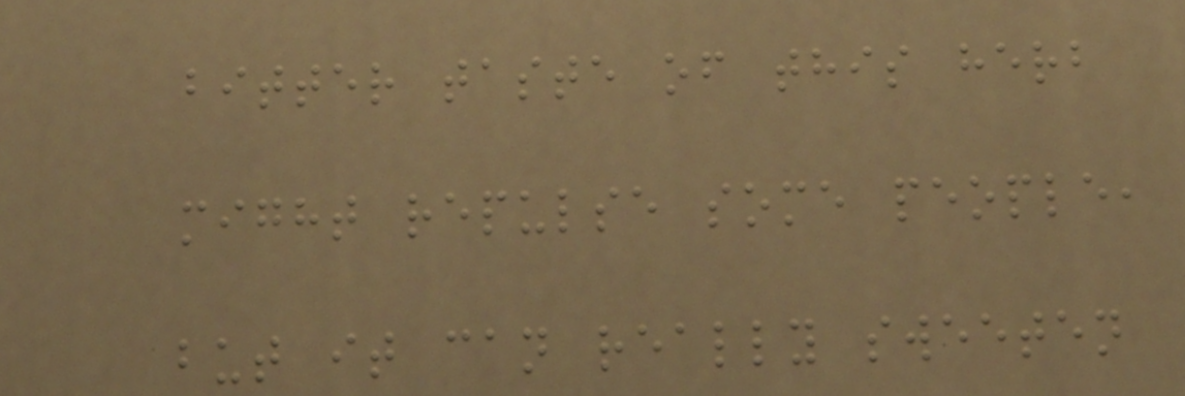bitter taste of this herb
might repulse some people,
but it can really sweeten
